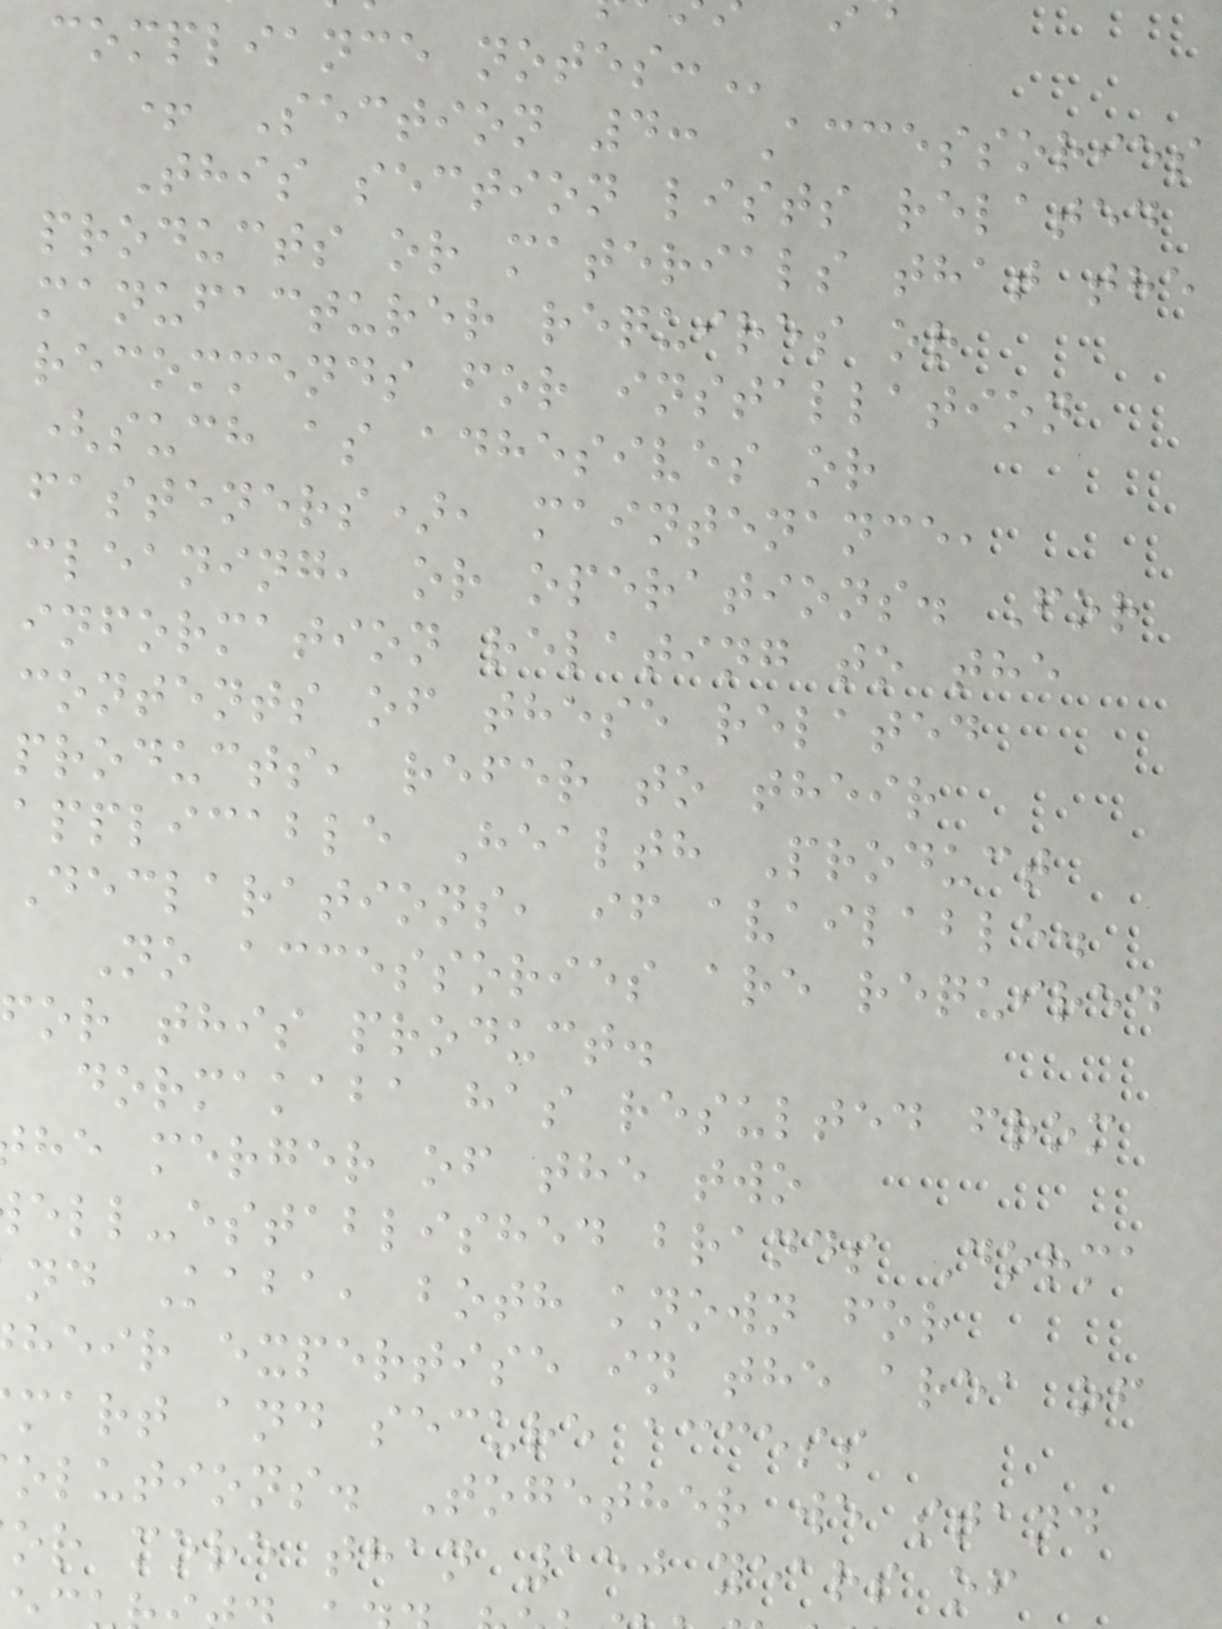compliance
+ Section 4: Accessories
This section lists related
products or materials that the
manufacturer requires or
recommends for installation
(such as adhesives or
fasteners), maintenance,
cleaning, or operations. For
information relating to the
contents of these related
products, refer to their
applicable Health Product
Declarations, if available.
No accessories are required
for this product.
dormakaba has resulted from
he merger of the two
ell-established brands Dorma
nd Kaba, both known for
heir expertise in the area of
mart and secure access
olutions. Together we stand
or more than 150 years of
